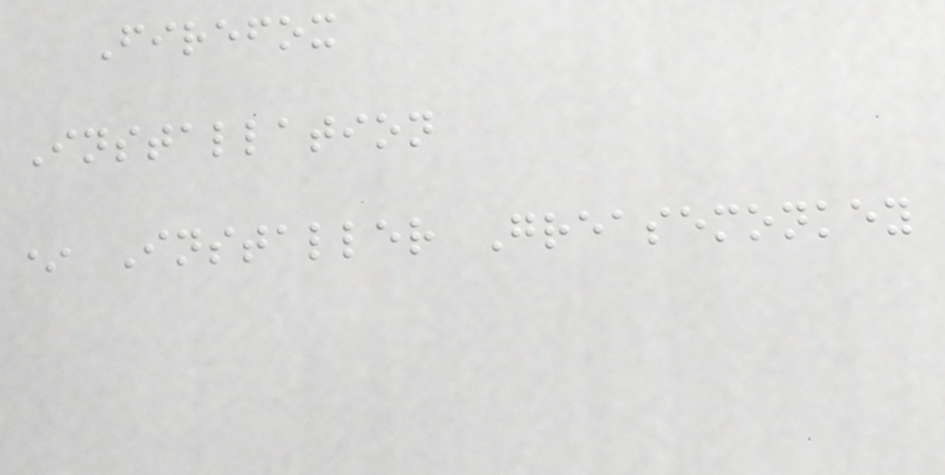Firefox
Installation
* Installer Greasemonkey
